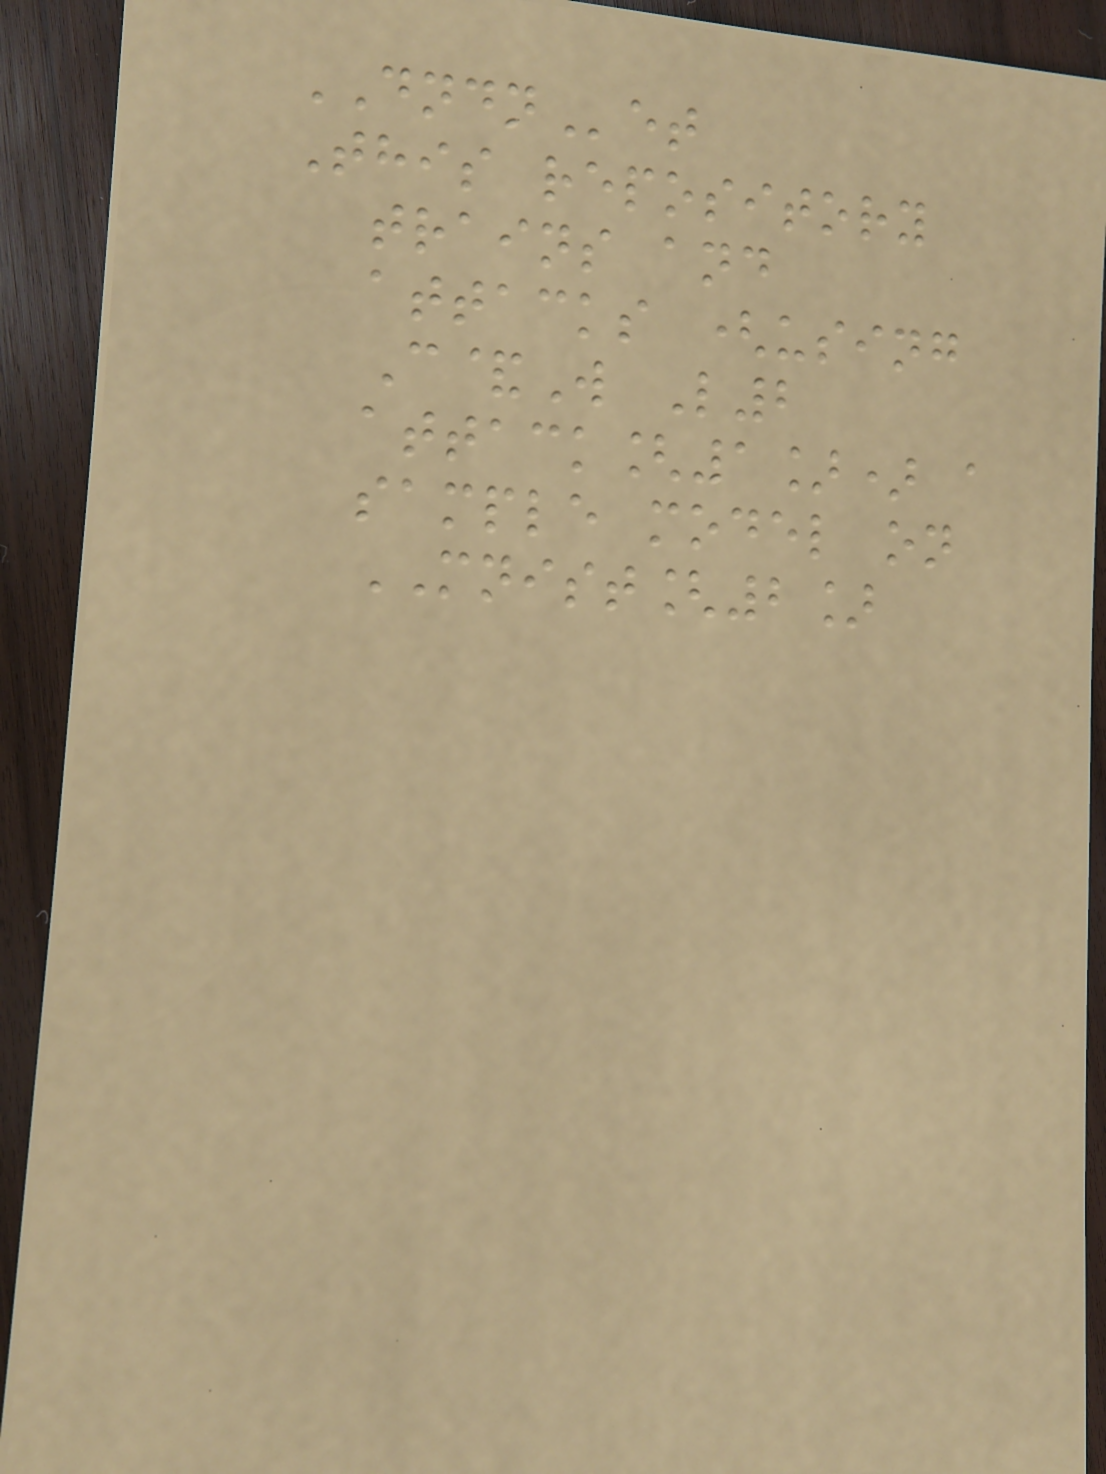DNDNet
This repository
trains and
attacks (using
C&W L2
attack[1]) a
sample model on
MNIST[2]
